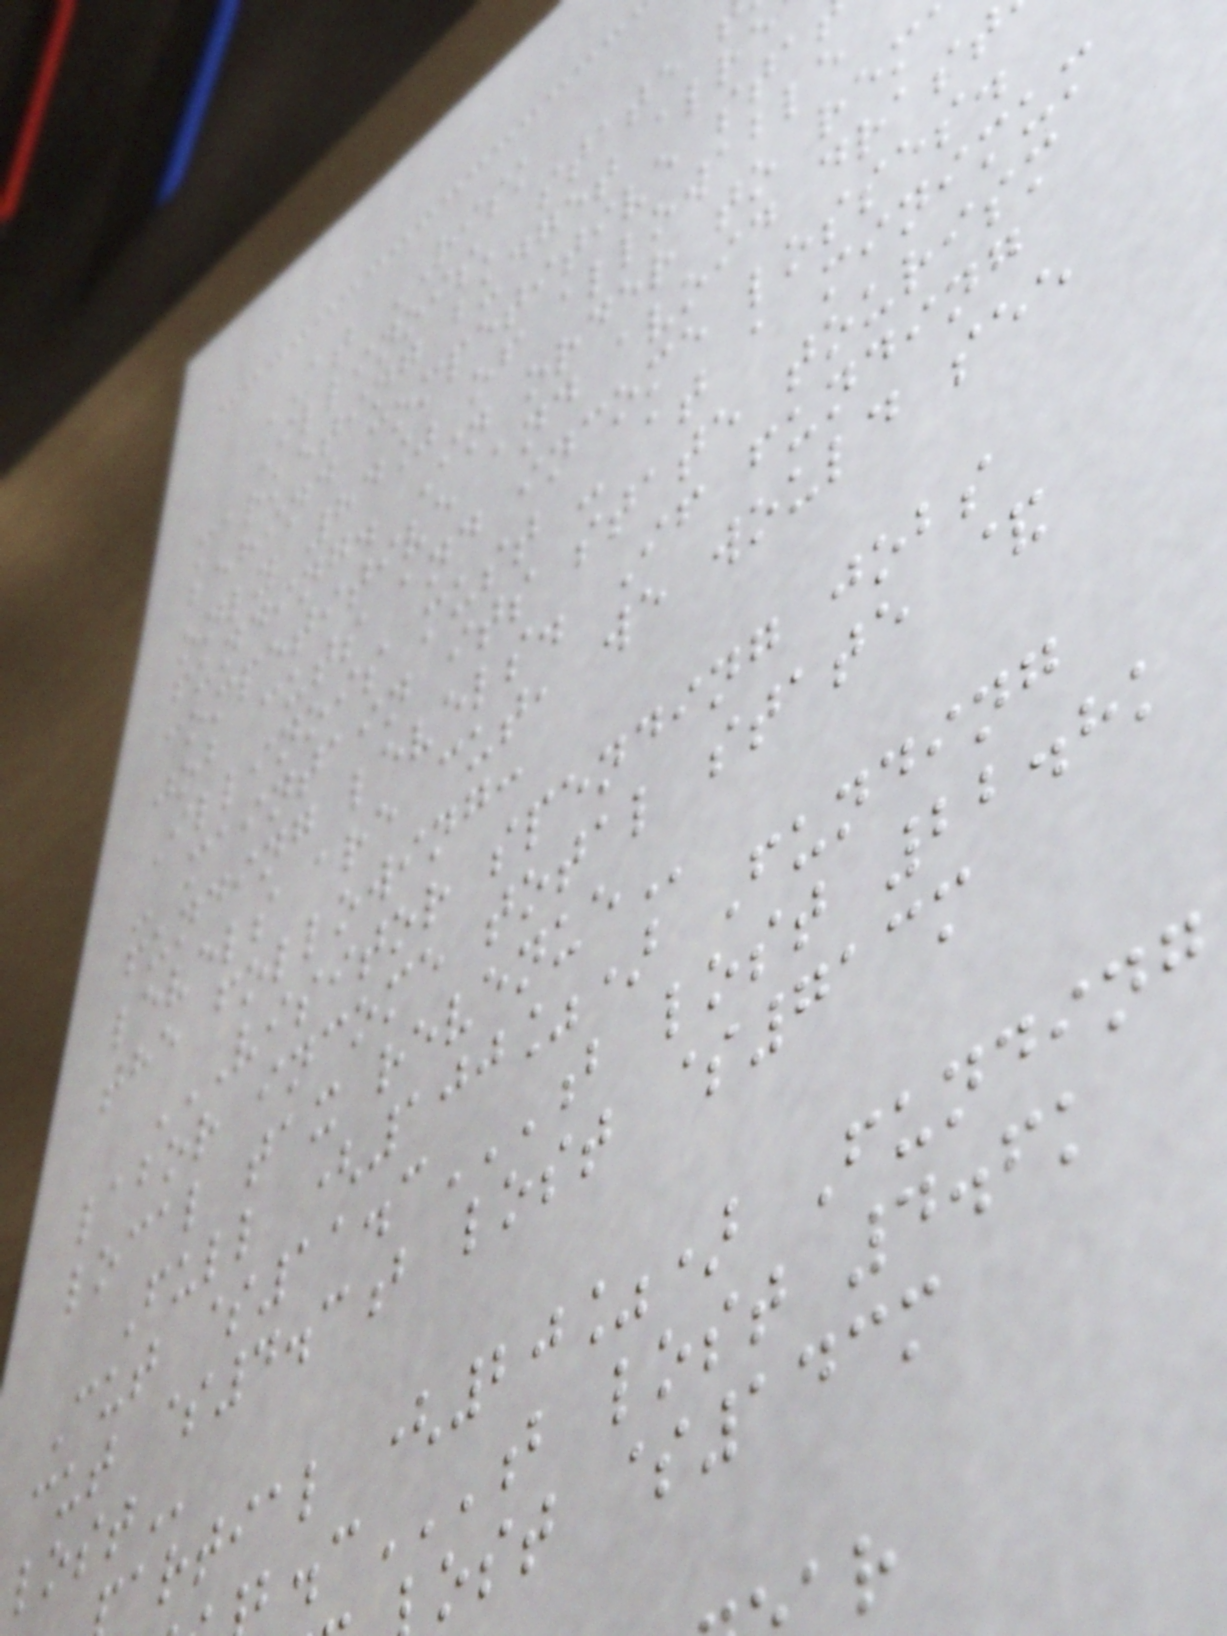AT RISK
Illinois' state
marketing budget alre
behind competitive sta
only 84% of allowable
funding. In order to rem
competitive and avoid drast
job cuts and income losses.
Illinois must - at a minimum
- maintain its state tourism
funding levels. If funding
levels are cut, we would see
the following:
VISITOR SPENDING JOBS
labor income total state &
local tax
Full (100%) Funding
Cut $11.3B LOST 22.8K
cut $4.3b lost $713m
artial (20%) Funding
ost $143m
